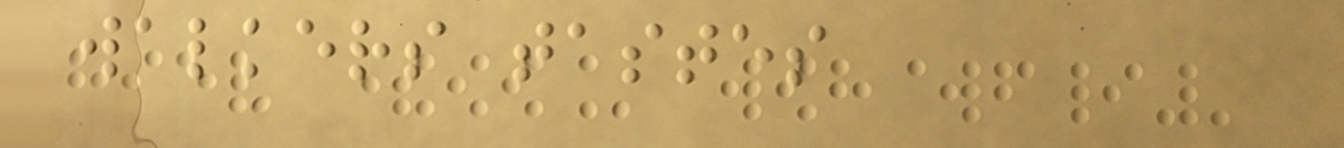walkers tastes
